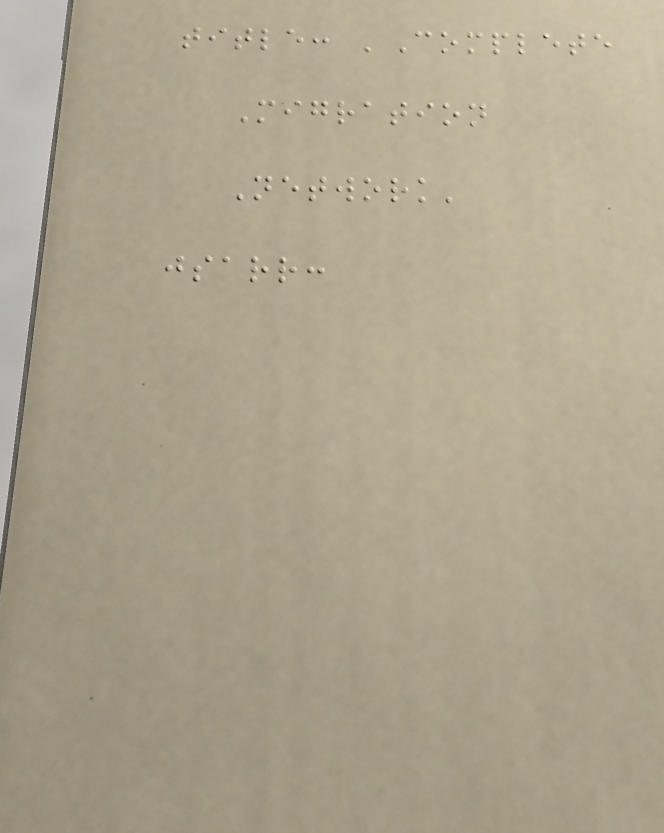title: 'Complete
Migration
Network'
jsarr:
